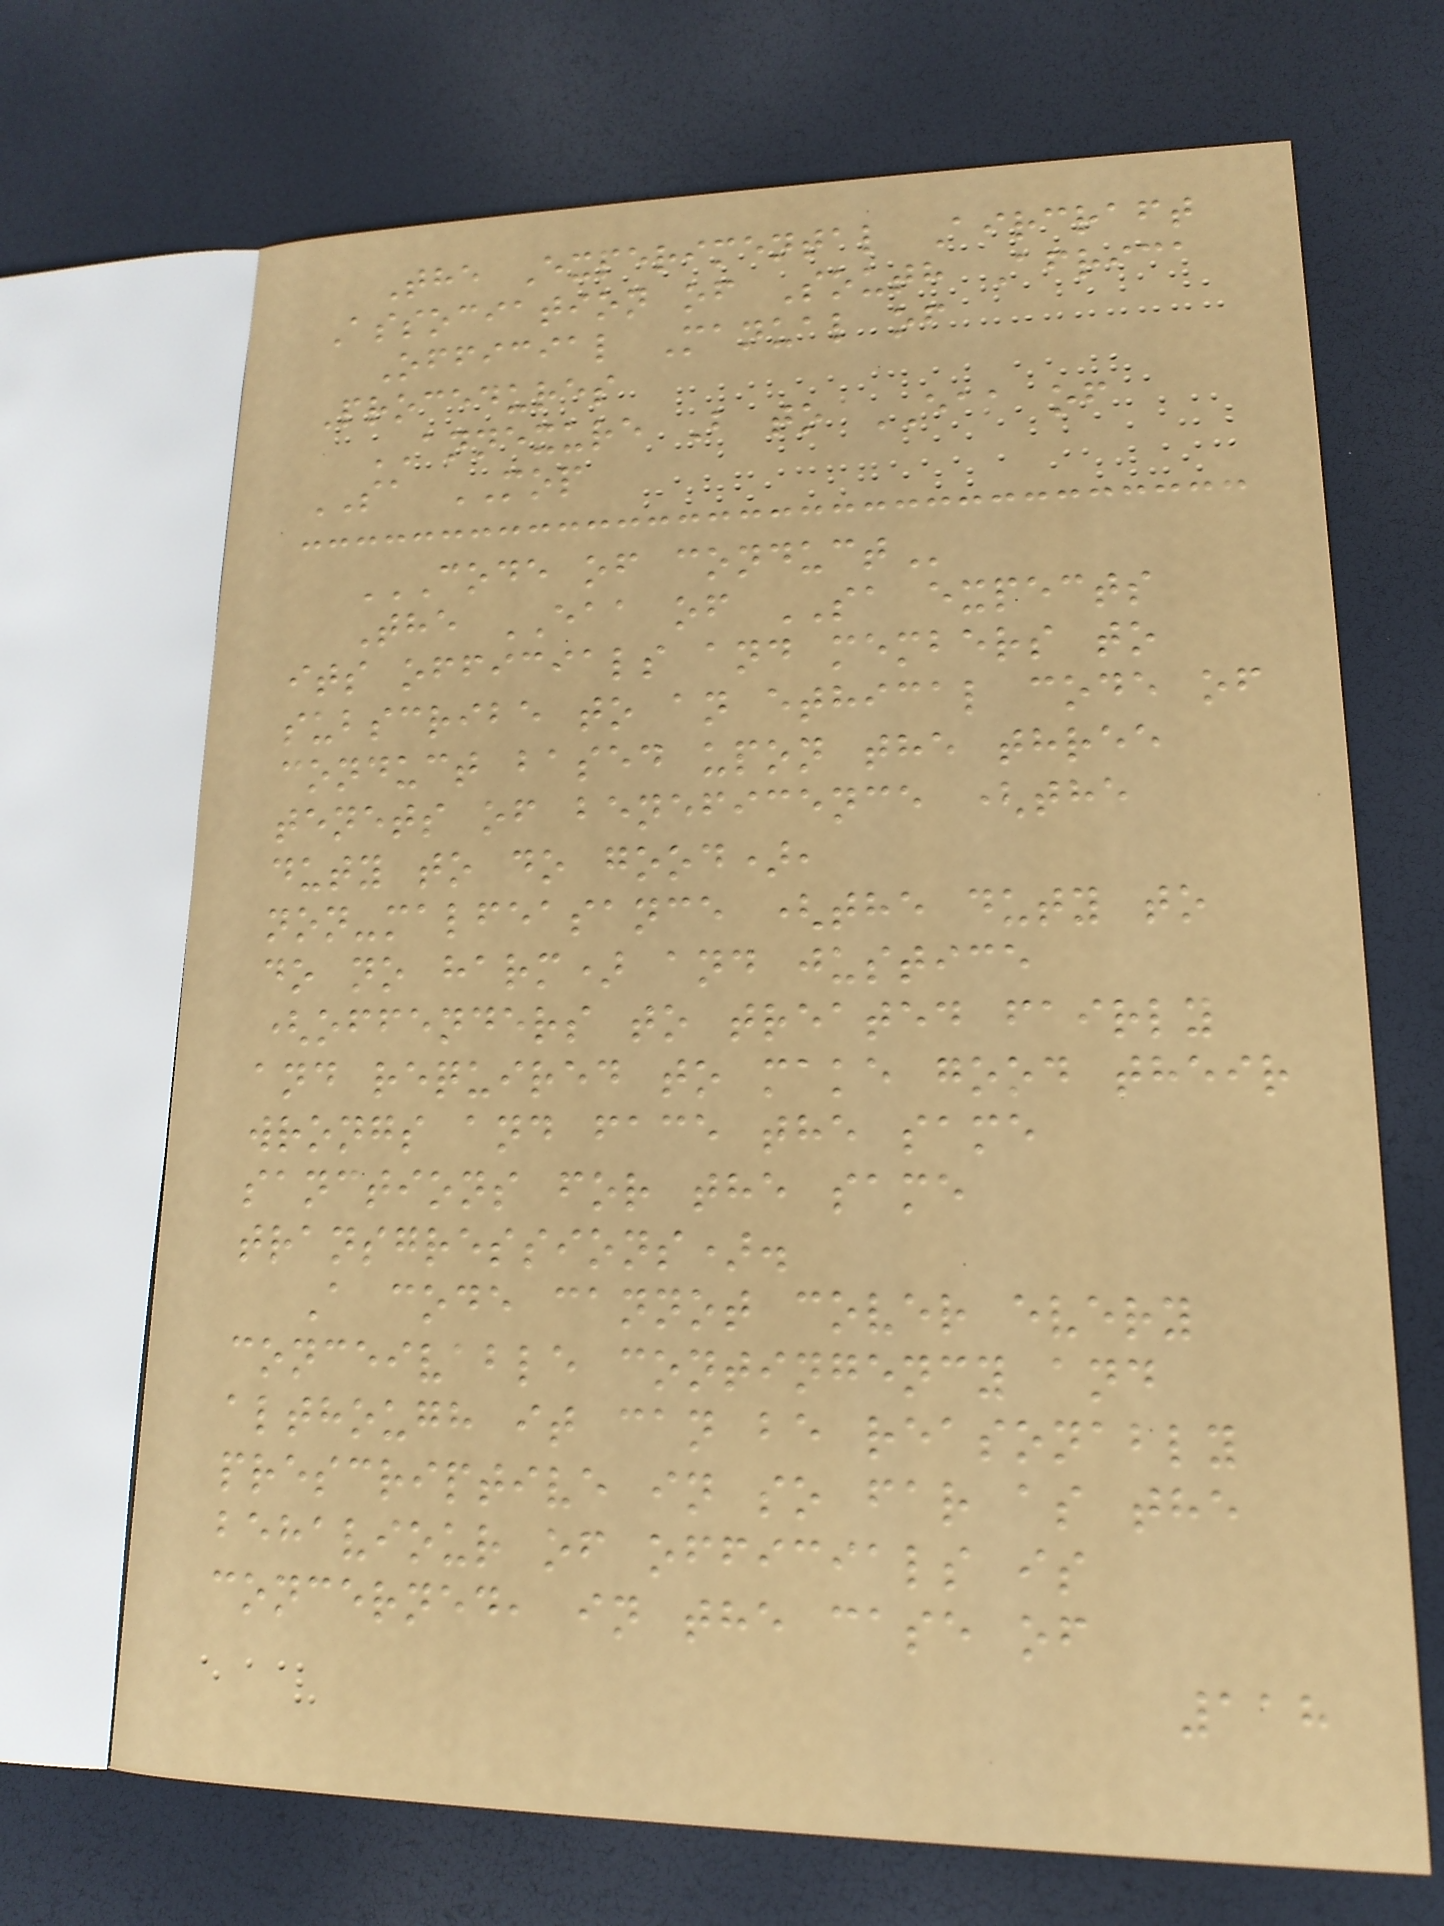The Experimental Aircraft
Association of South Africa
Official Manual of
Procedures
ANNEXURE B to EAA of
SA MOP
CODE OF CONDUCT
The EAA of SA expects
its officials and members to
subscribe to an ethical code of
conduct based upon the three
tenets of beneficence (the
duty to do good),
non-malfeasance (the duty to
do no harm) and justice
(offenders to treated fairly
and required to make good their
wrongs and face the same
sanctions for the same
transgressions).
A code cannot cover every
conceivable contingency and
although it can be reasonably
prescriptive in so far as the
behaviour of officials is
concerned, in the case of
118
